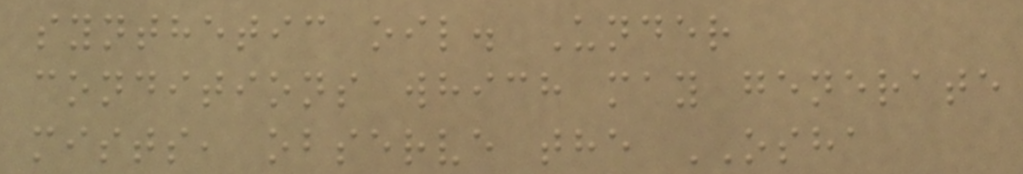synthetic oil. Under
conditions which may generate
mists, observe the OSHA
